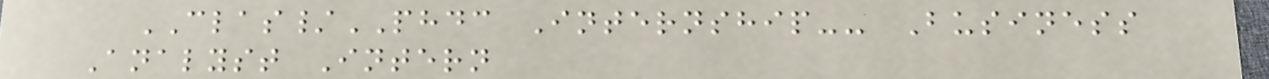CLAS/PHDC Internship-- Business
Analyst Intern
